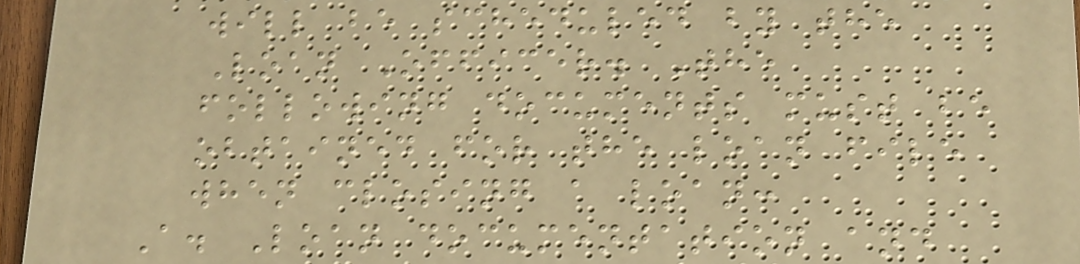will be scheduled by the
Loan Officer. The
following documents must be
obtained for the loan file
when closing a loan:
A. Loan documentation and
